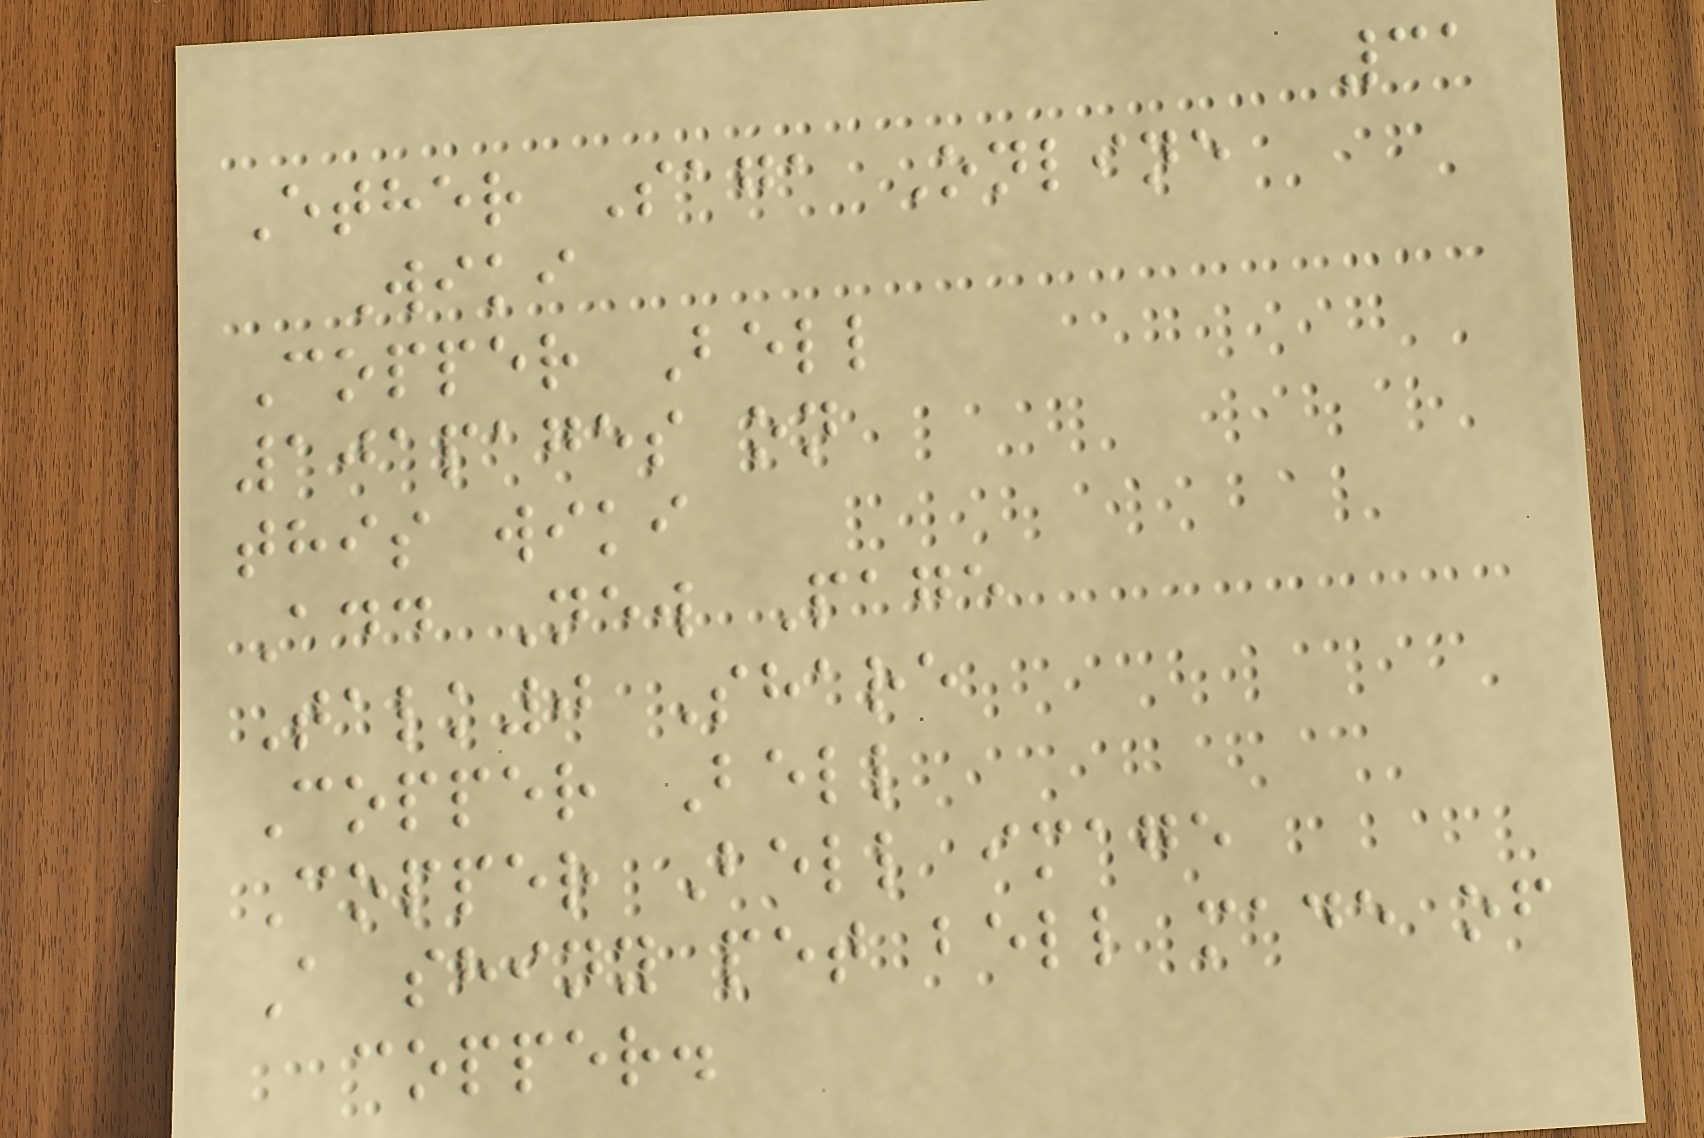31
Ether Saga Online
Wiki
Copper Bell
101pages on
this wiki
Add New Page
Talk0 Share
Copper Bell
Copper Bell image
A shiny pet bell made of
copper.
